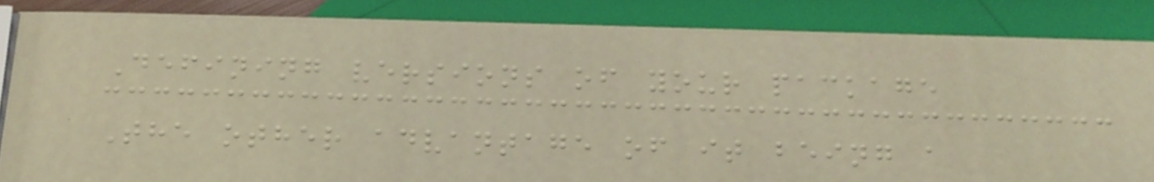Defining versions of your package
The other advantage of it being a
